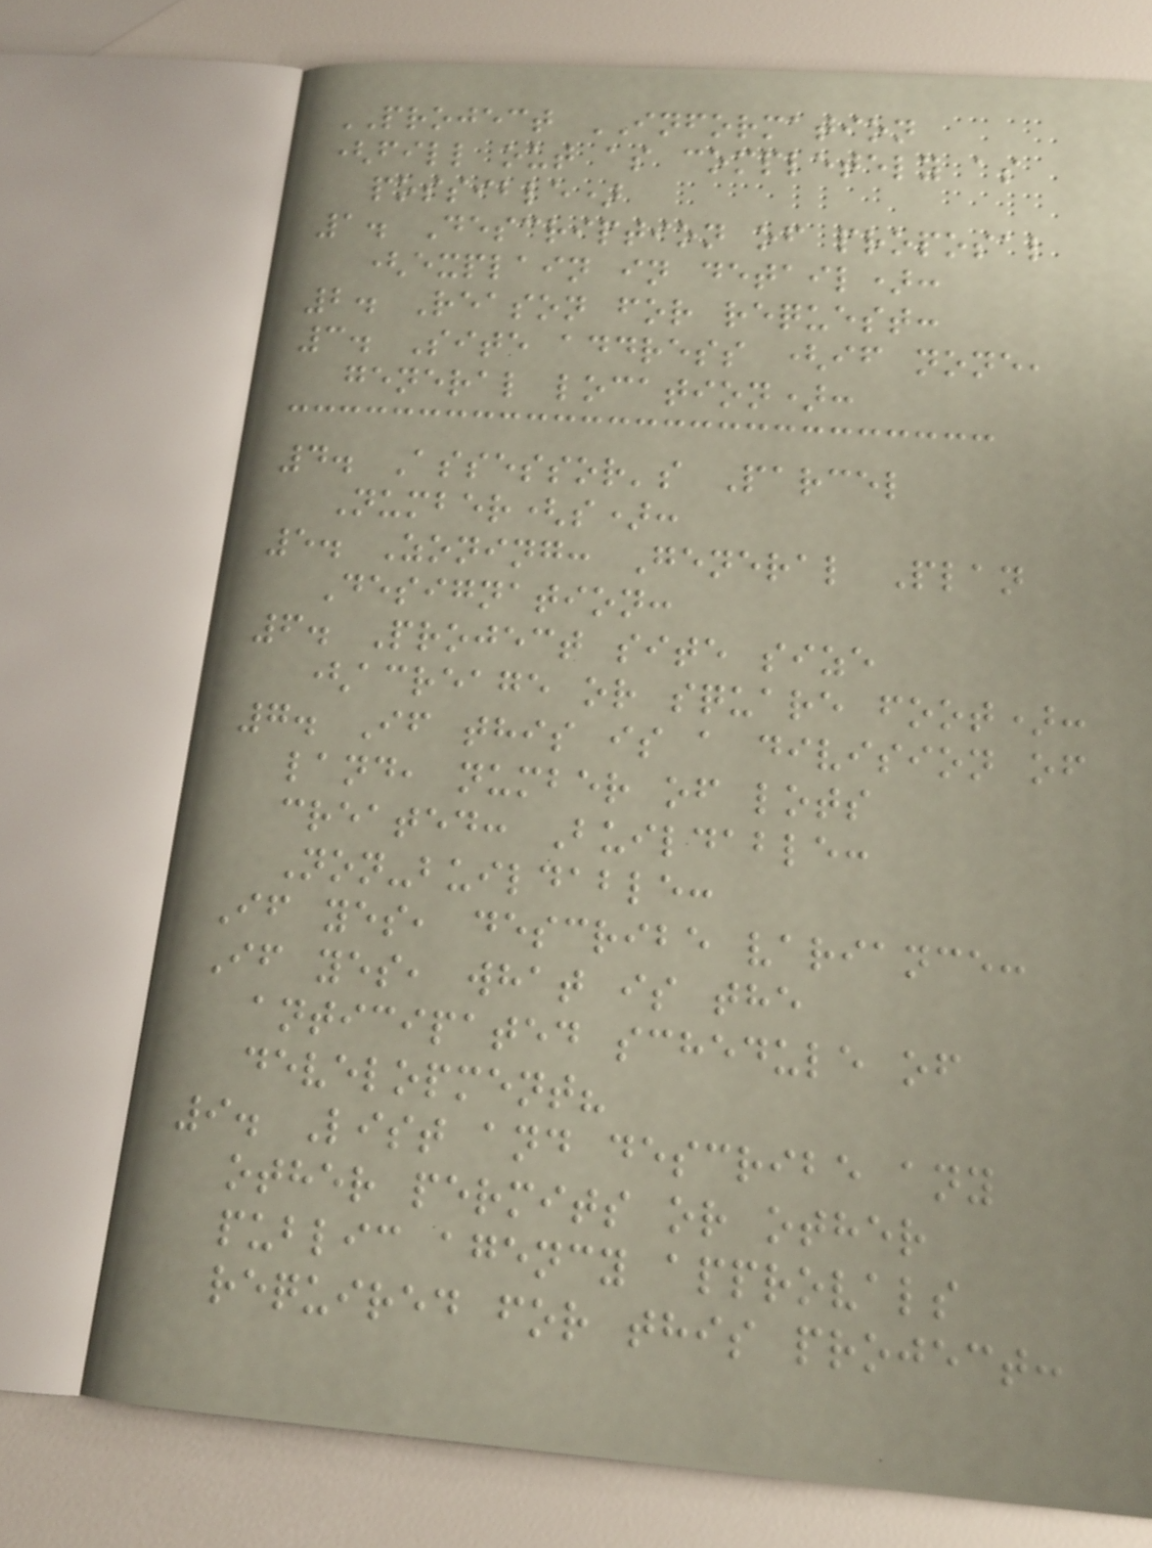PROJECT INFORMATION
(fill out as completely as
possible)
1. Description of proposal
(explain in detail):
2. Reason for request:
3. Site address (if none,
general location):
4. Assessor's Parcel
Number(s):
5. Zoning: General Plan
Designation:
6. Project site size
(acreage or square foot):
7. If this is a division of
land, number of lots
created: Buildable:
Non-buildable:
If yes, describe variance:
If yes, what is the
anticipated schedule of
development?
9. List and describe any
other permits or other
public agency approvals
required for this project:
